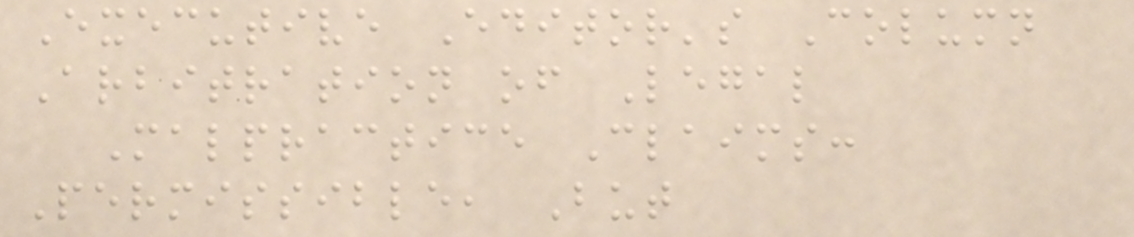Executive Editor's Column
Arbitration of Legal
Malpractice Claims:
Permissible, But
